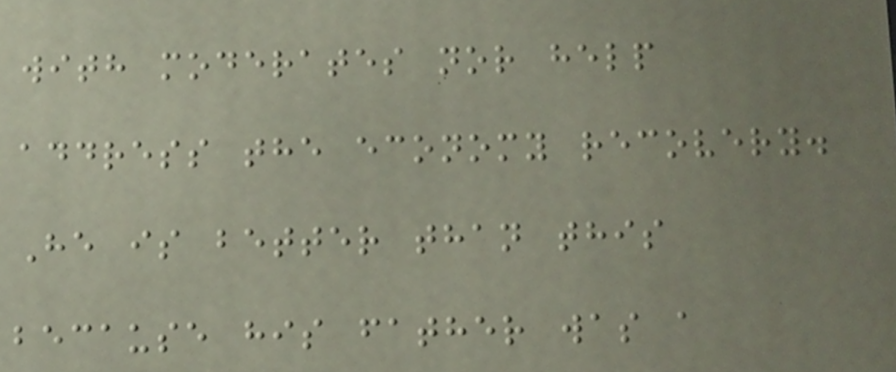with moderates nor help
address the economy recovery.
He is better than this
because his father was a
